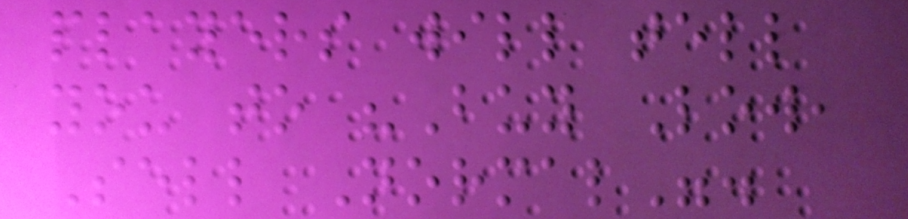players will tell
you to "Buy Low,
Sell Normal".
